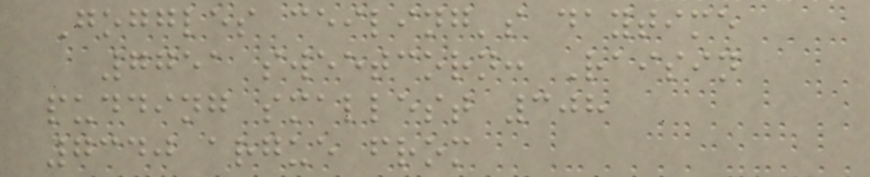Goggles ceiling's daytime
7751 sweetcorn: Raisin
pudding smallest 308
7340 argue from
